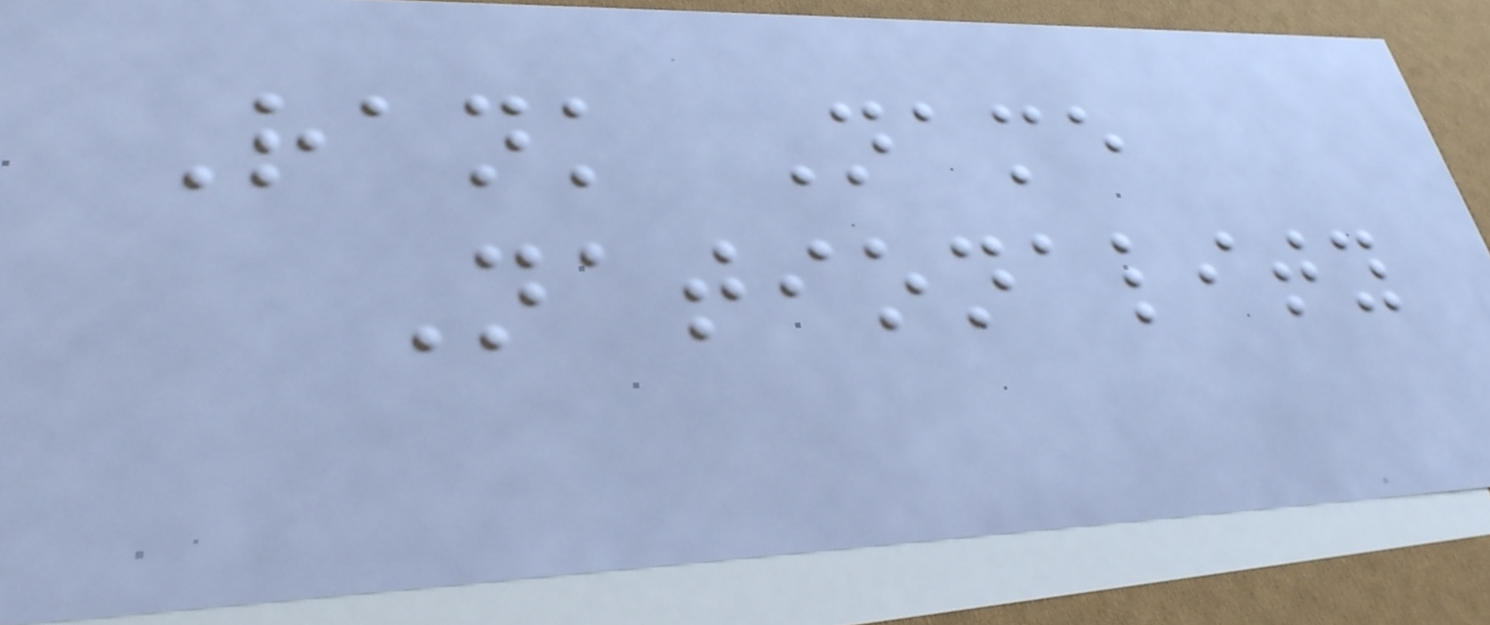Rank Name
Nationality
